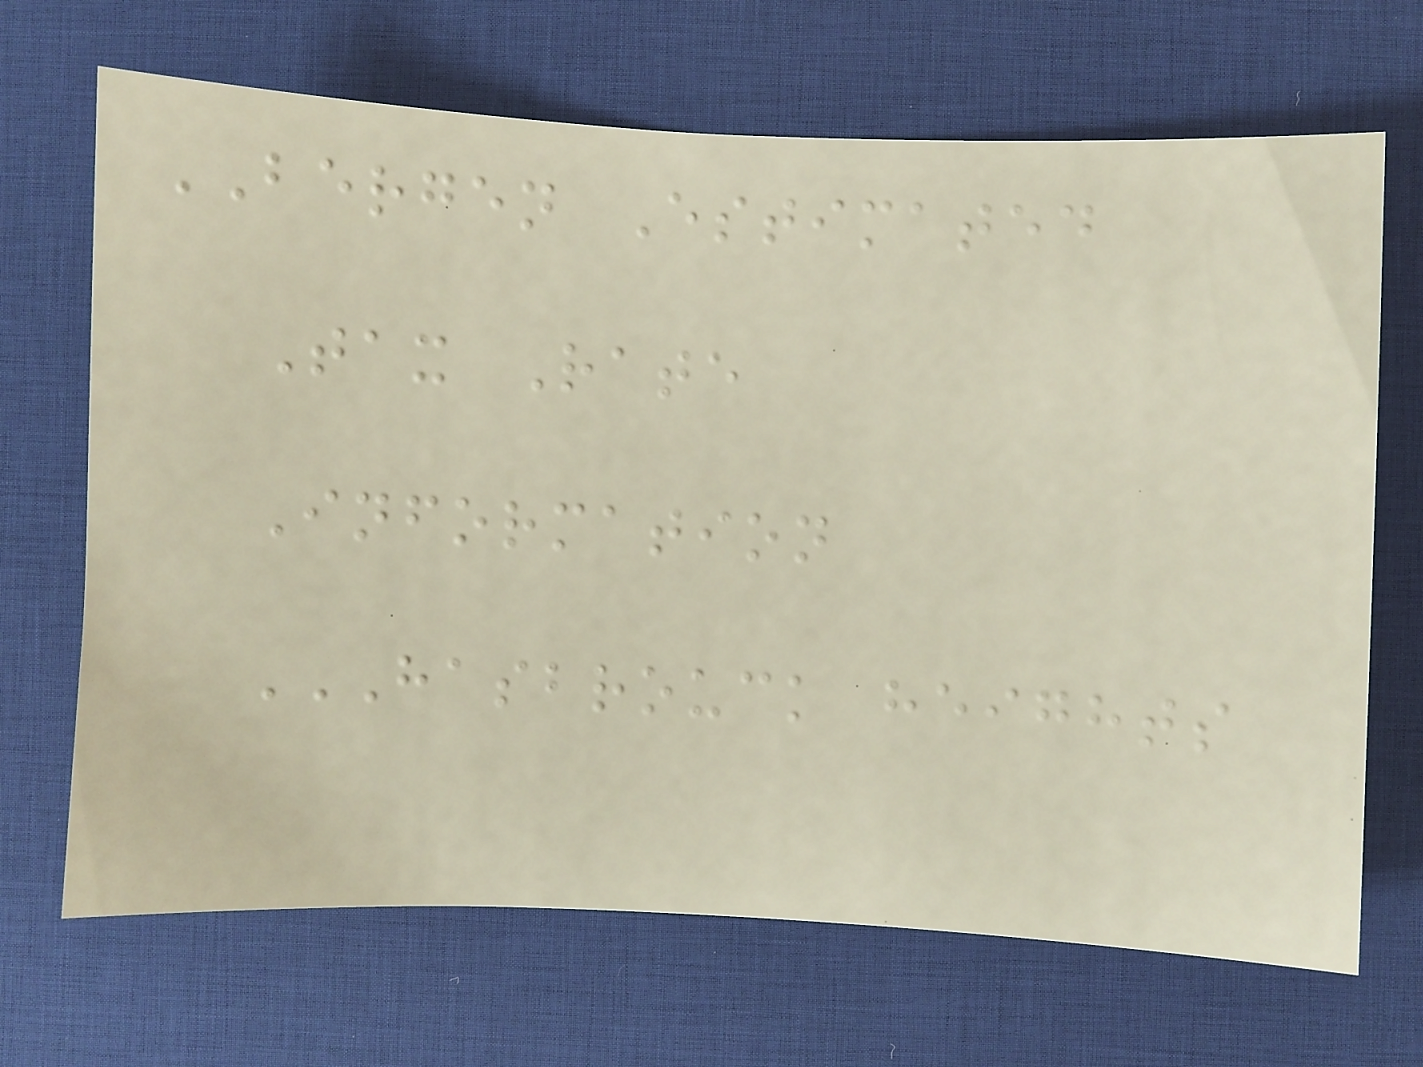BERGEN Estimated
Tax Rate
Information
HASBROUCK HEIGHTS
